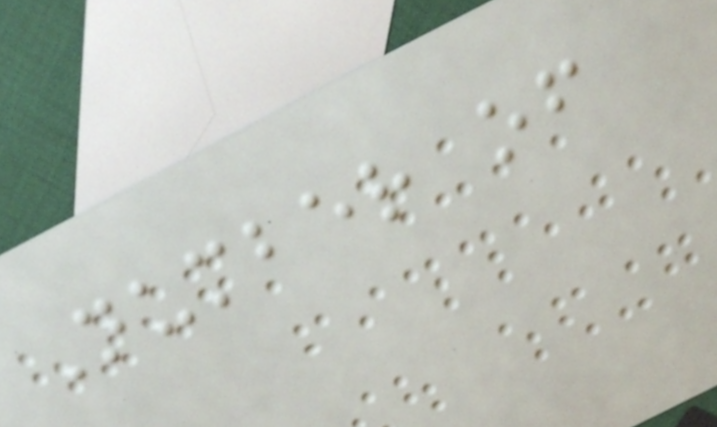Number of
